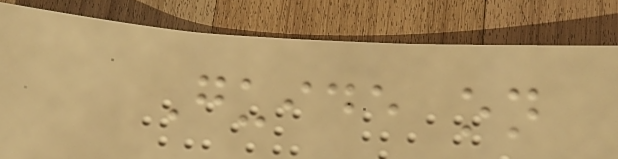Guide on
